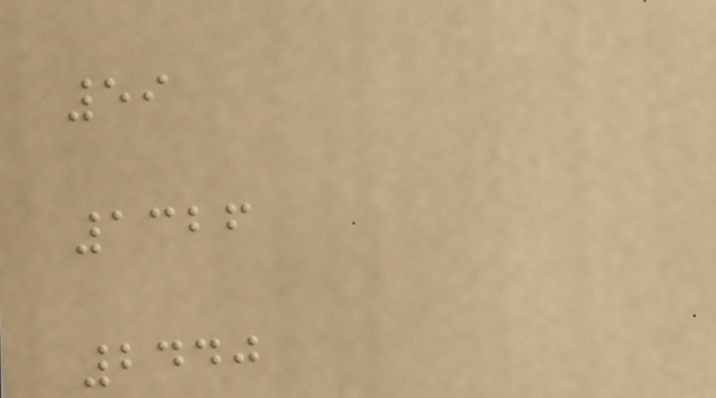59
1326
2440
